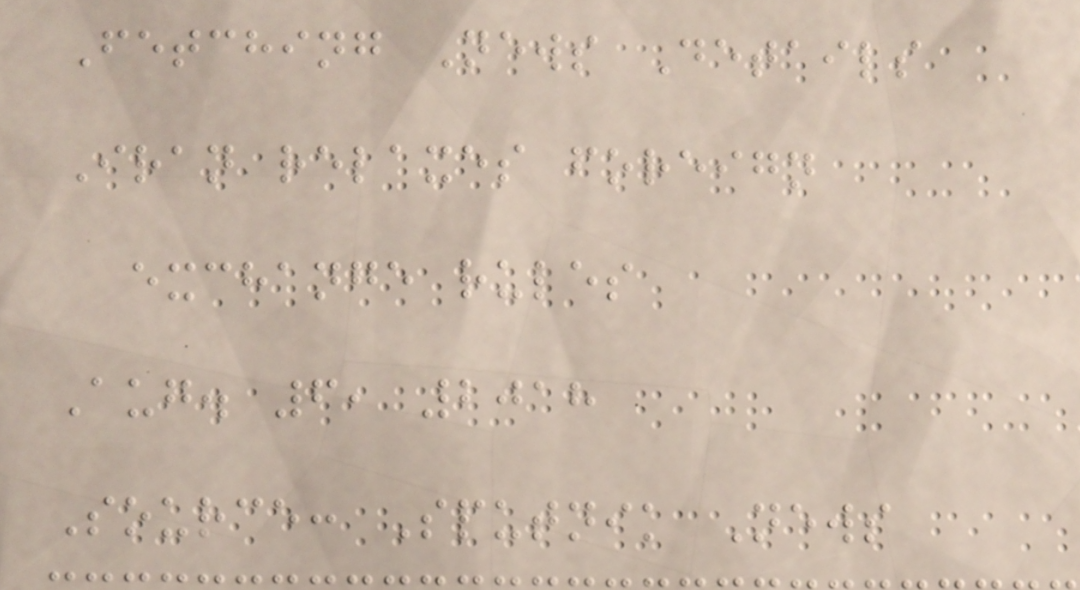Fetching News Details
Iran relaxes foreign
exchange rules
Aug. 6, 2018
Source: Sputnik News
